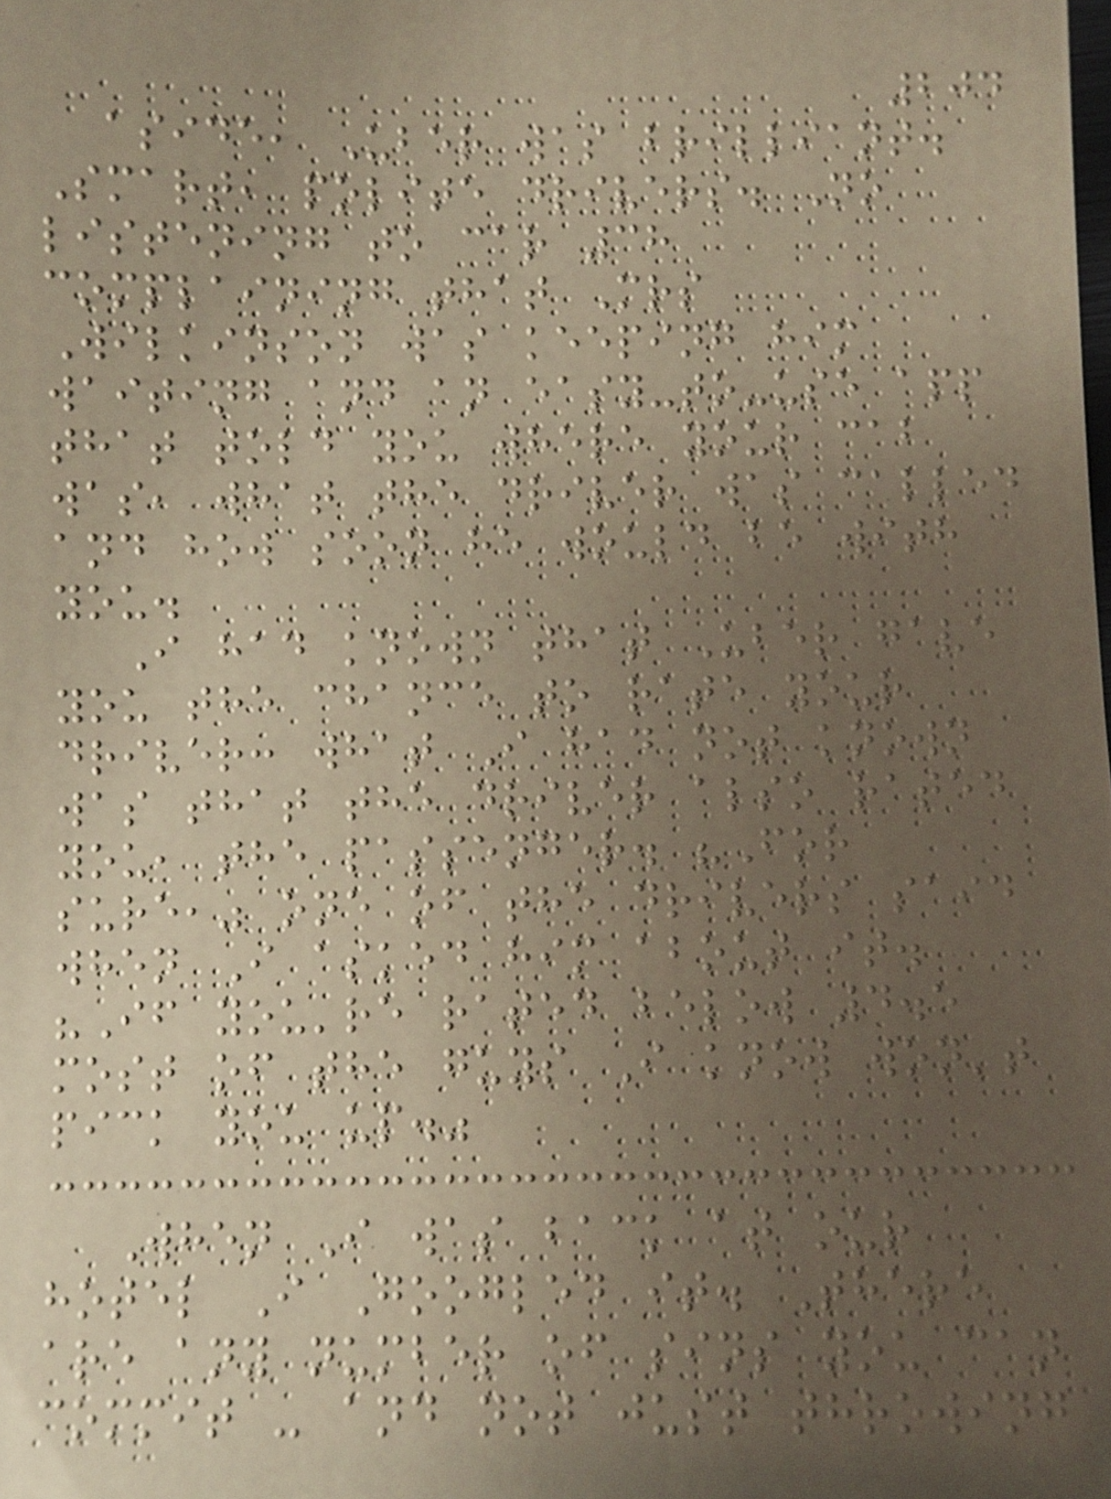204
aside, Uber was brilliant.
Smart, polite drivers. No
listening to car 38
complaining that Mrs
Wilkinson was keeping him
waiting and an easy-to-use app
that told you where your cab
was, what the driver was called
and how soon he would be with
you.
I had known that Uber gave
you the chance to rate your
driver: what I had not known
was that the driver also rated
you, the passenger. "For
sure," one of the drivers said
when I asked him about it.
"If you're rated below 4.5
most of the guys I know won't
pick you up."
When I was back at our
hotel I Googled it. There
are any number of sins you can
commit - and not just throwing
